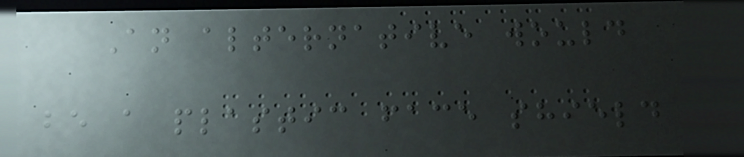An alternative would
be a plastic face shield
